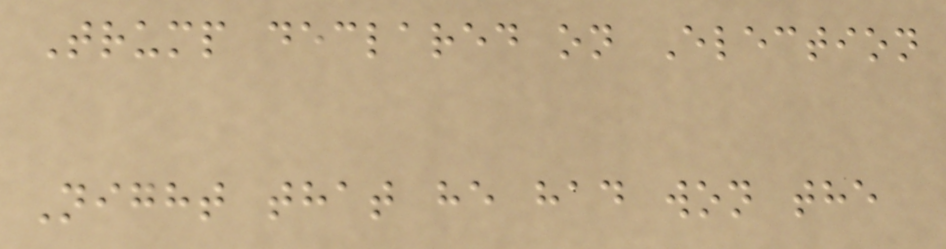Trump declared on Election
Night that he had won the
